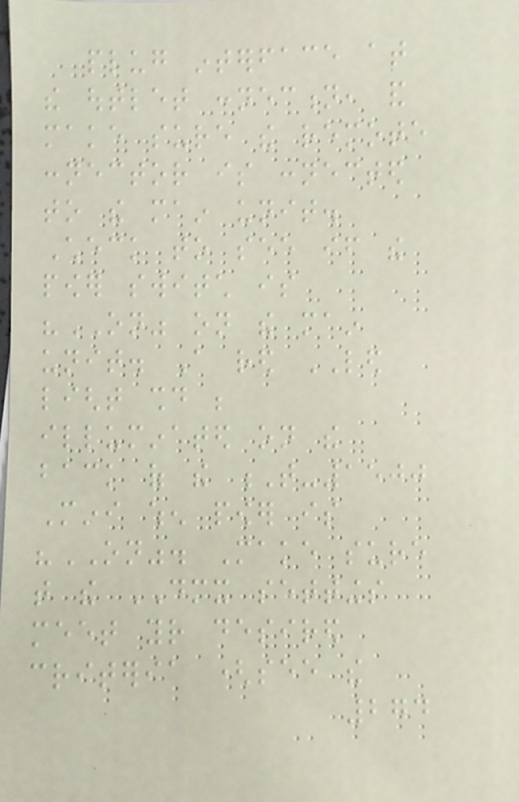plug interface at
the outlet connection, and
make sure the remote
connector is connected
to the main unit.
Check to see if the
power switch is
"ON" on the main
unit. A red LED
light should be
illuminated on the
back of the T-1500
Mini when power is
"ON". Make sure
that the DMX settings
meet your desired
criteria (see the
274
